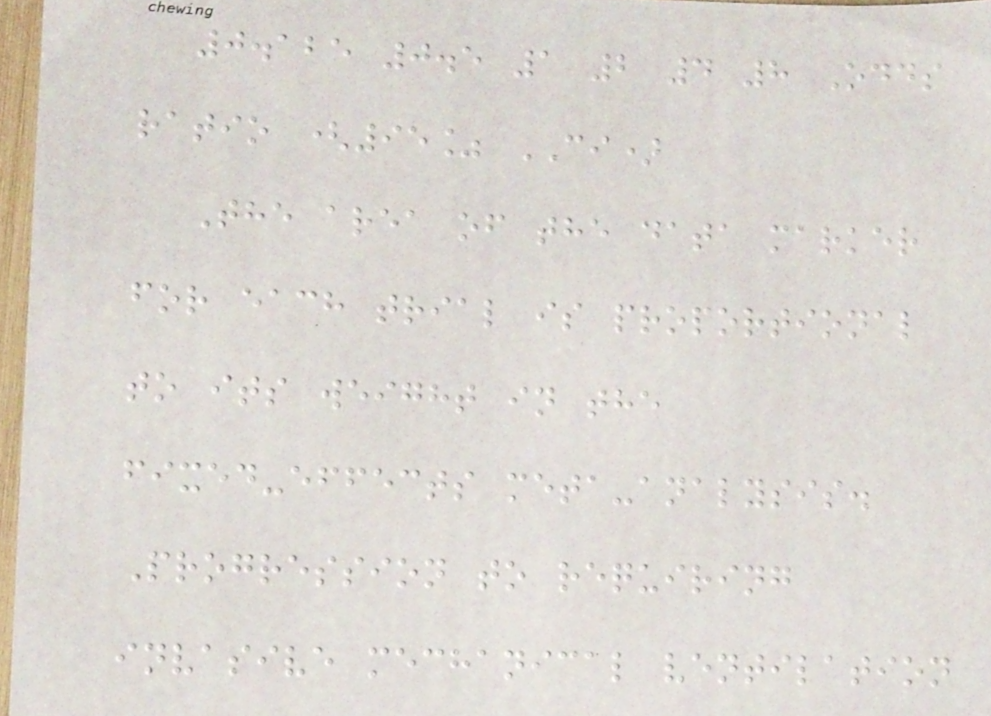0.125 0.5 1 2 4 8 Odds
ratio (95% CI)
The area of the data marker
for each trial is proportional
to its weight in the
fixed-effects meta-analysis.
Progression to requiring
invasive mechanical ventilation
